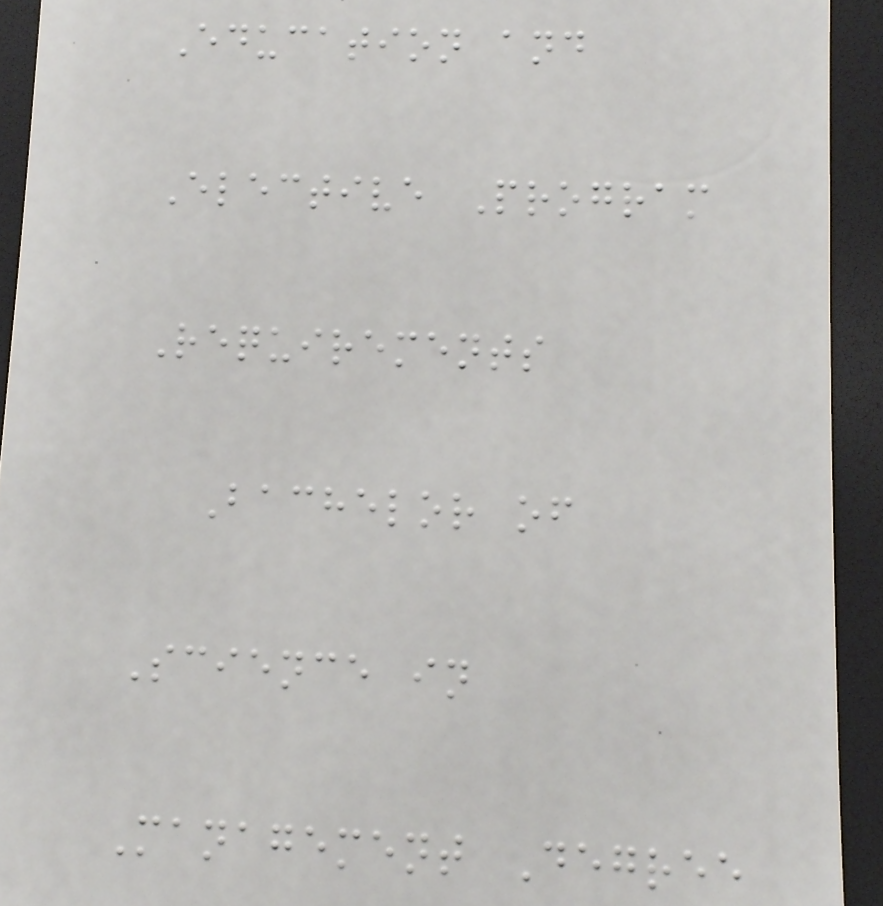Education and
Elective Program
Requirements
Bachelor of
Science in
Management Degree
